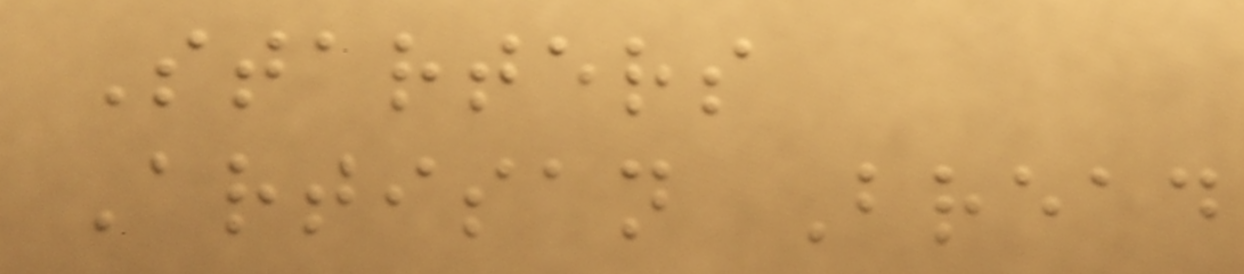Starters
Artisan Bread
